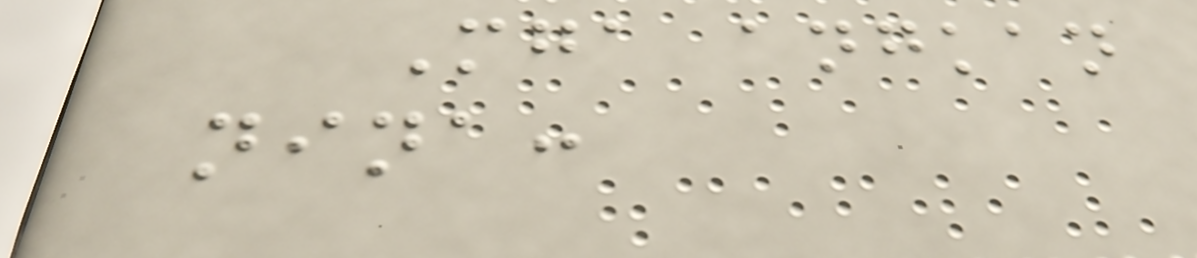Mga angkan
nina:
